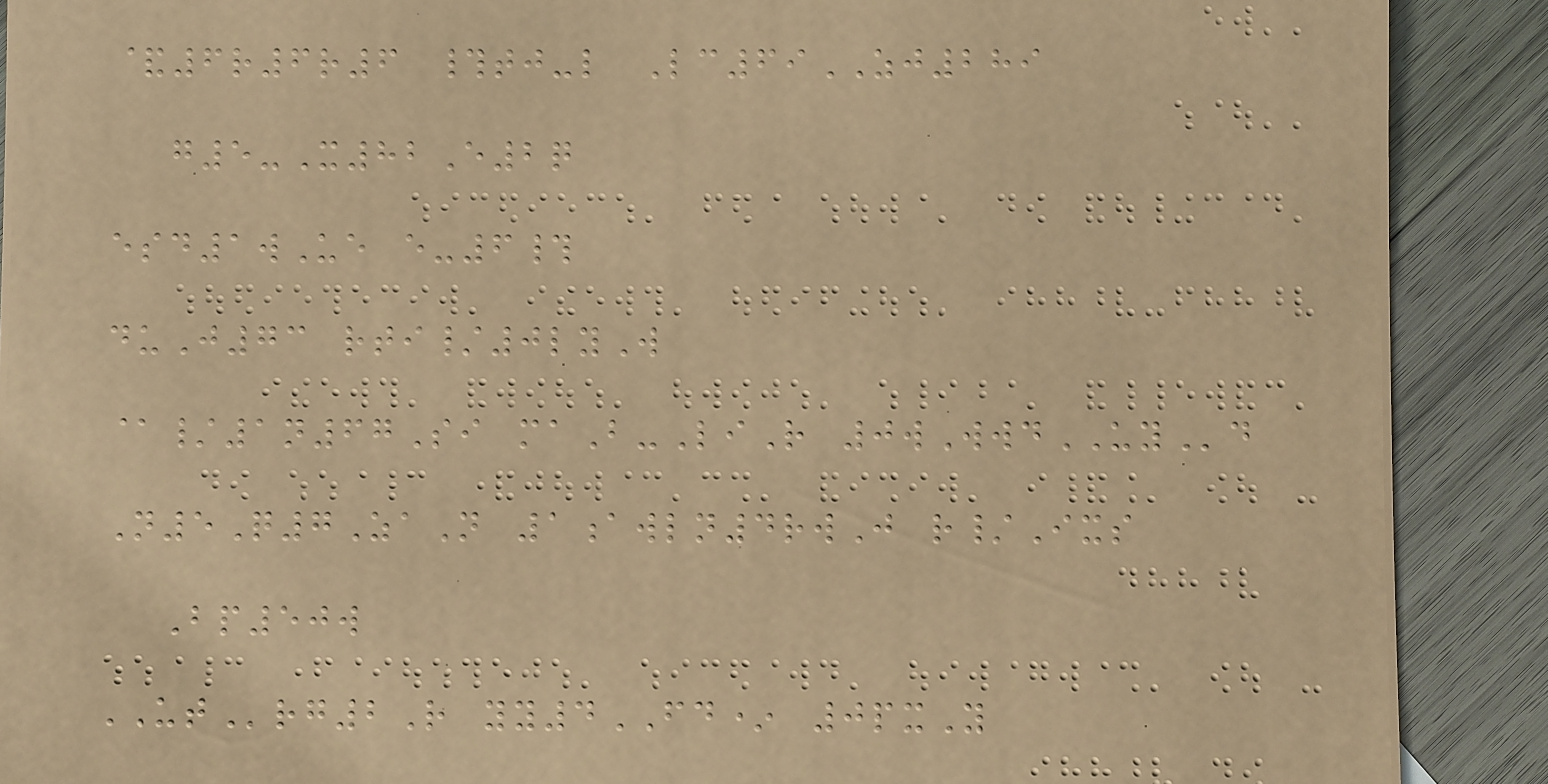&6r6r6 #tj-l Lc69ZJ289
g5-X82E2q
esd1wUe e-6#
duJ73 rti/0lyW
@/1n67Si maB-LiR 0wWwdUYd
N5Q7ZaN 1awln4rwJ r/Ixs
Bp50w
UTrg2R yy4FD* 0pxY
